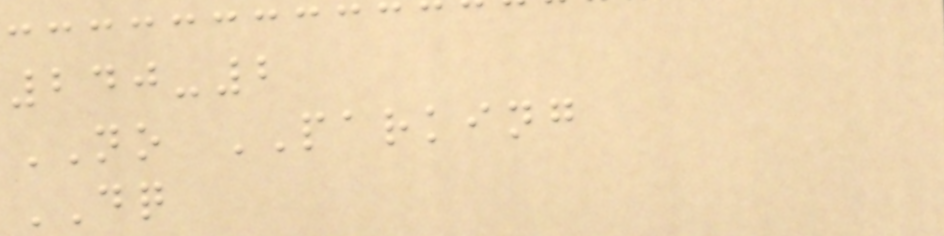240-2
NO PARKING
DQ
